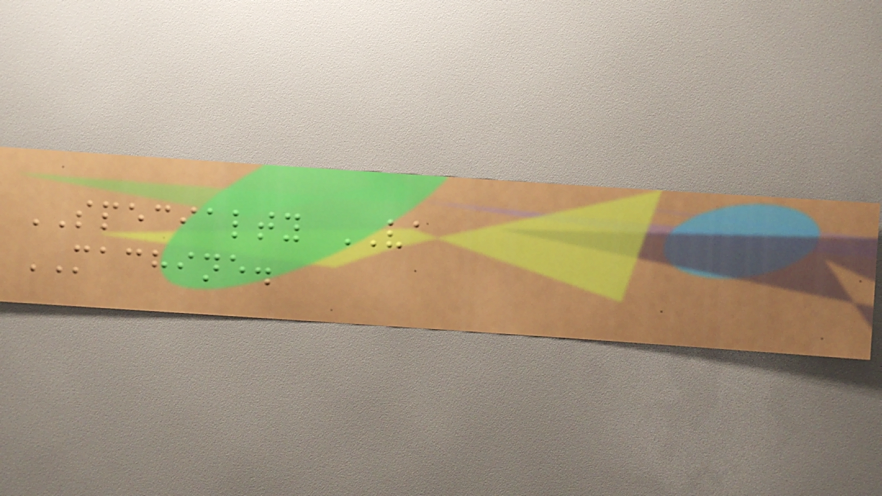SPECIALTY VA
MACHINE.
